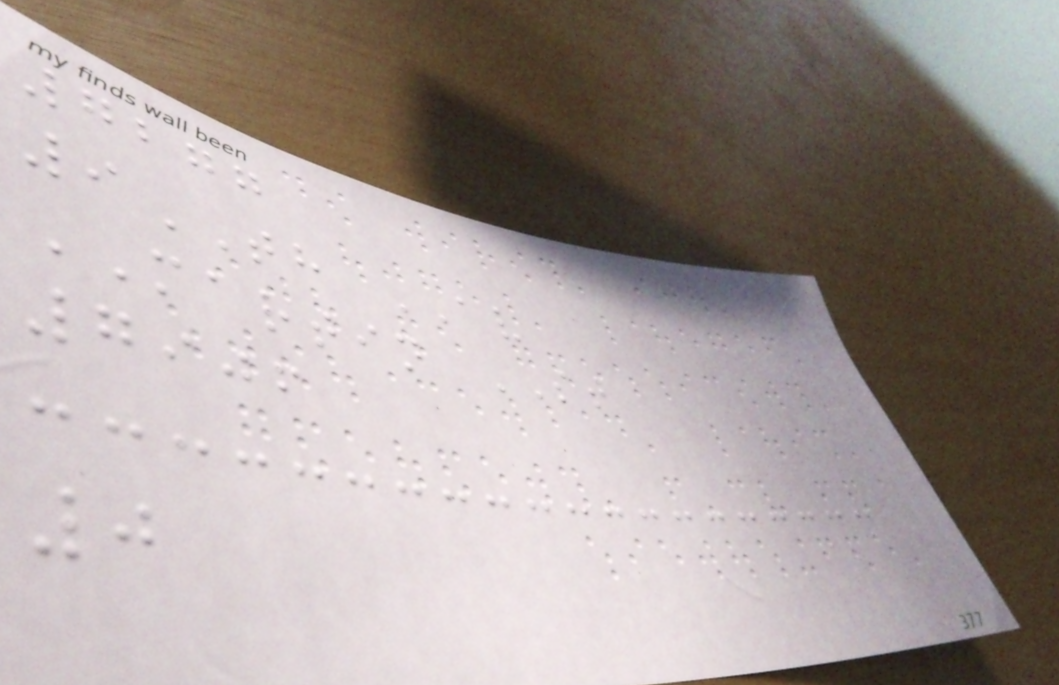7277
9TH AV
MARTIN ST
7906
0
